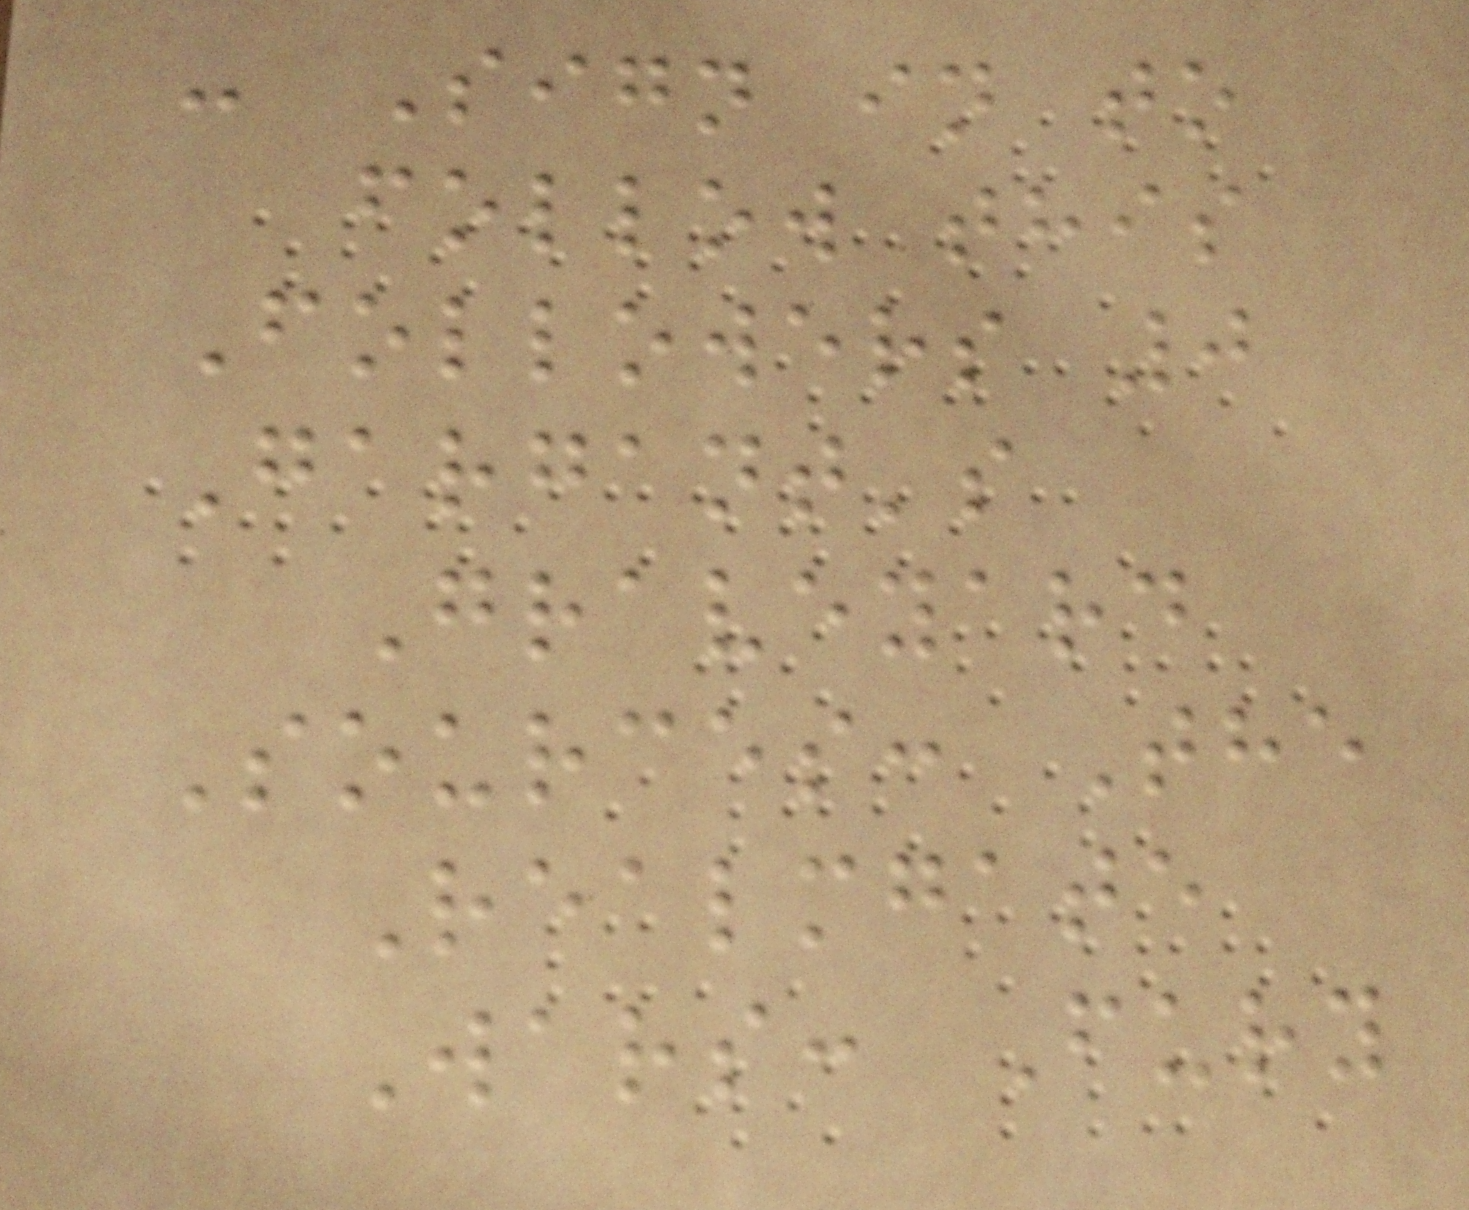- Sign in to
follow this
Followers 0
Gargant's
Graveyard
Sources: The
Realmgate
Wars: Fury
